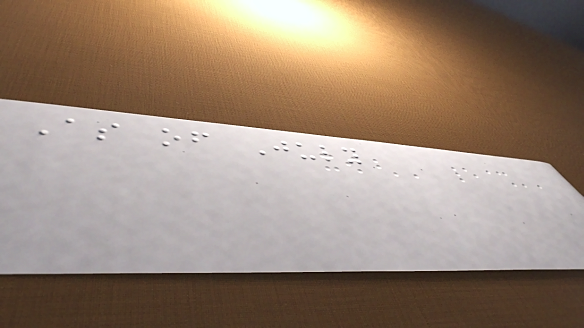As of July
